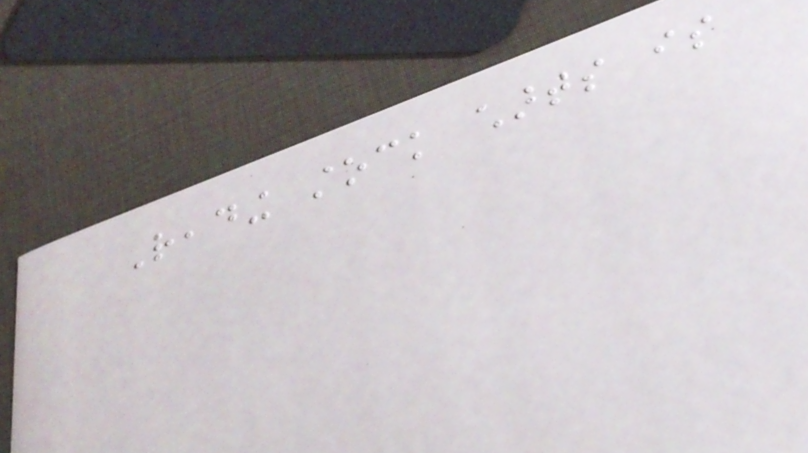Reading stock charts is
